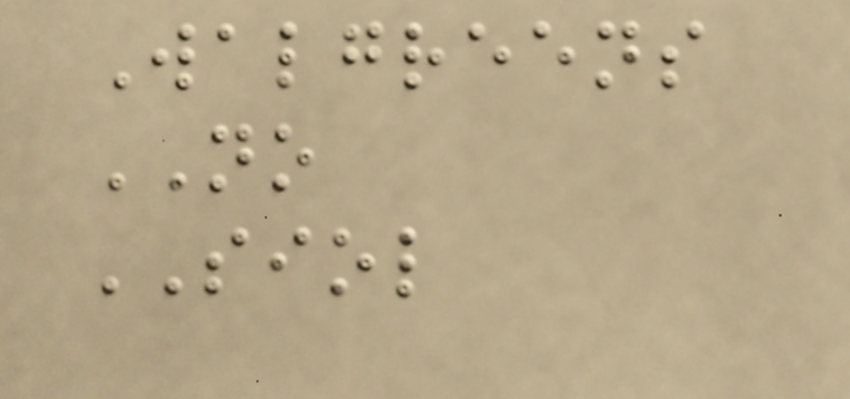Walgreens
NO
SIOL
